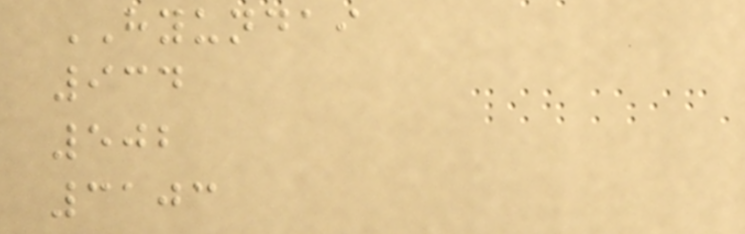HYUNDAI
934
502
3103
